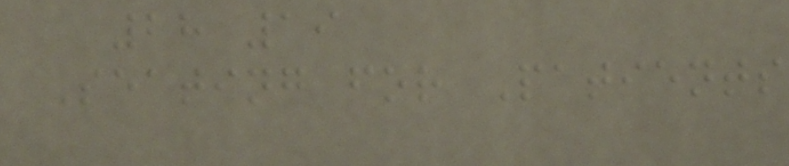28 19
Seating for Patients
